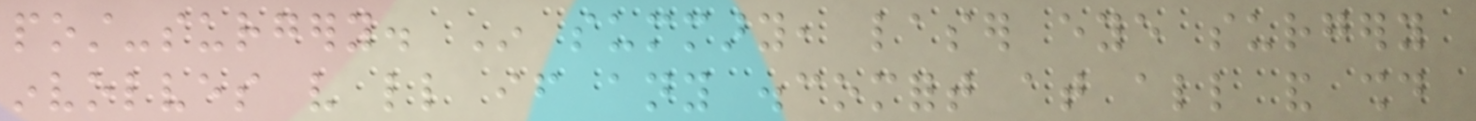post-surgery. In summary, laser eye surgery
involves very little if any discomfort at all and should
